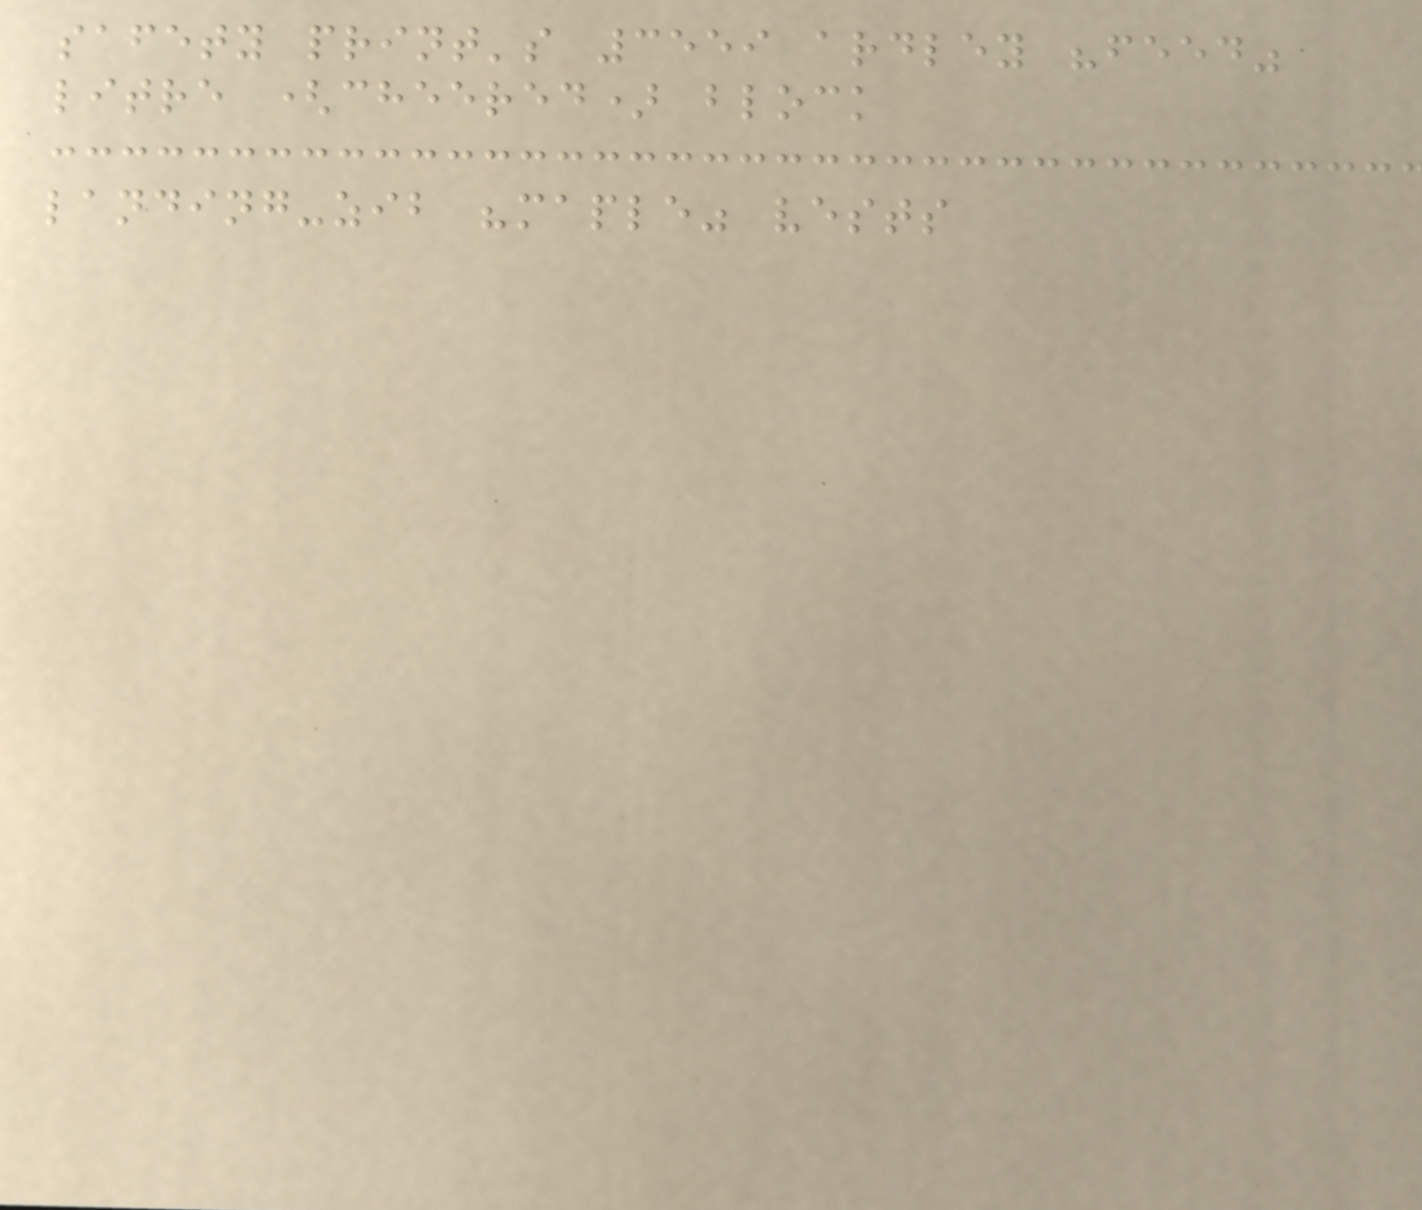safety print's 3559 ardley "feed"
litre (cheered) block
landing-zib "maple" vests
